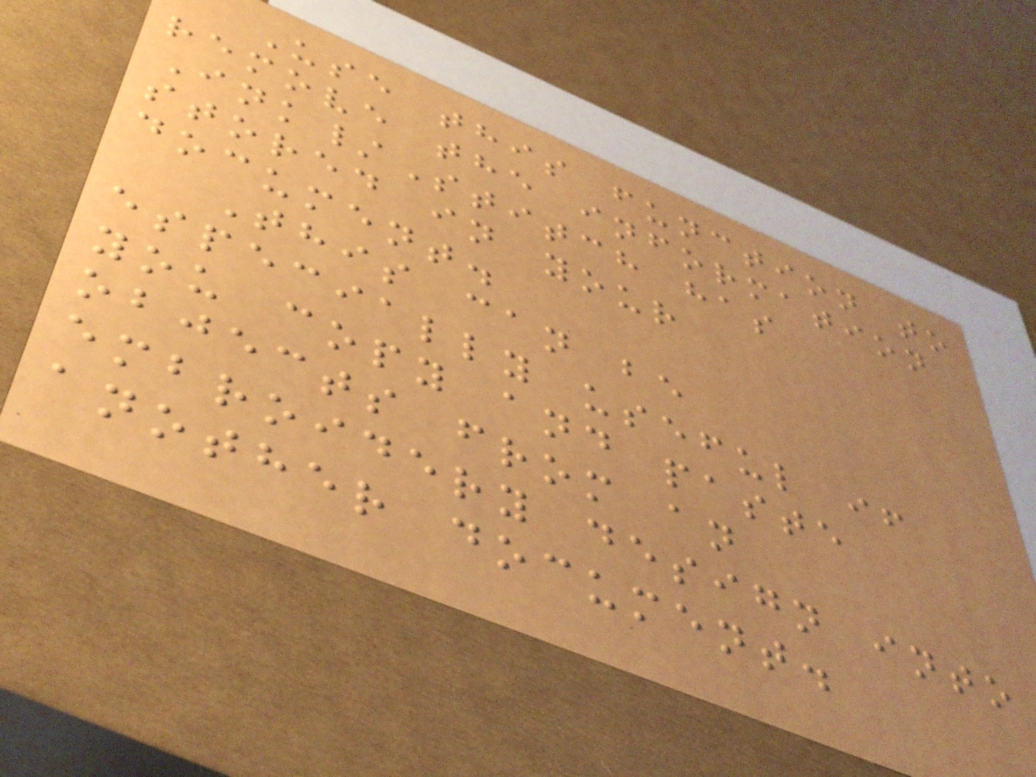Use this function to
remove the information
Ink/Stitch has
stored in your
document.
This can be
especially useful if
you copy and paste
objects from an
embroidery design into
another document.
